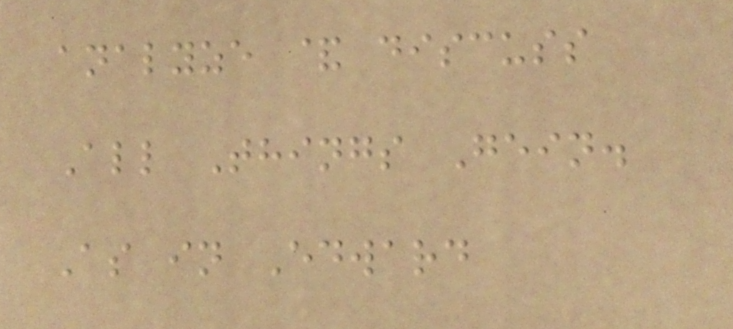analyze & discuss
All Things Gein.
As in Edward
